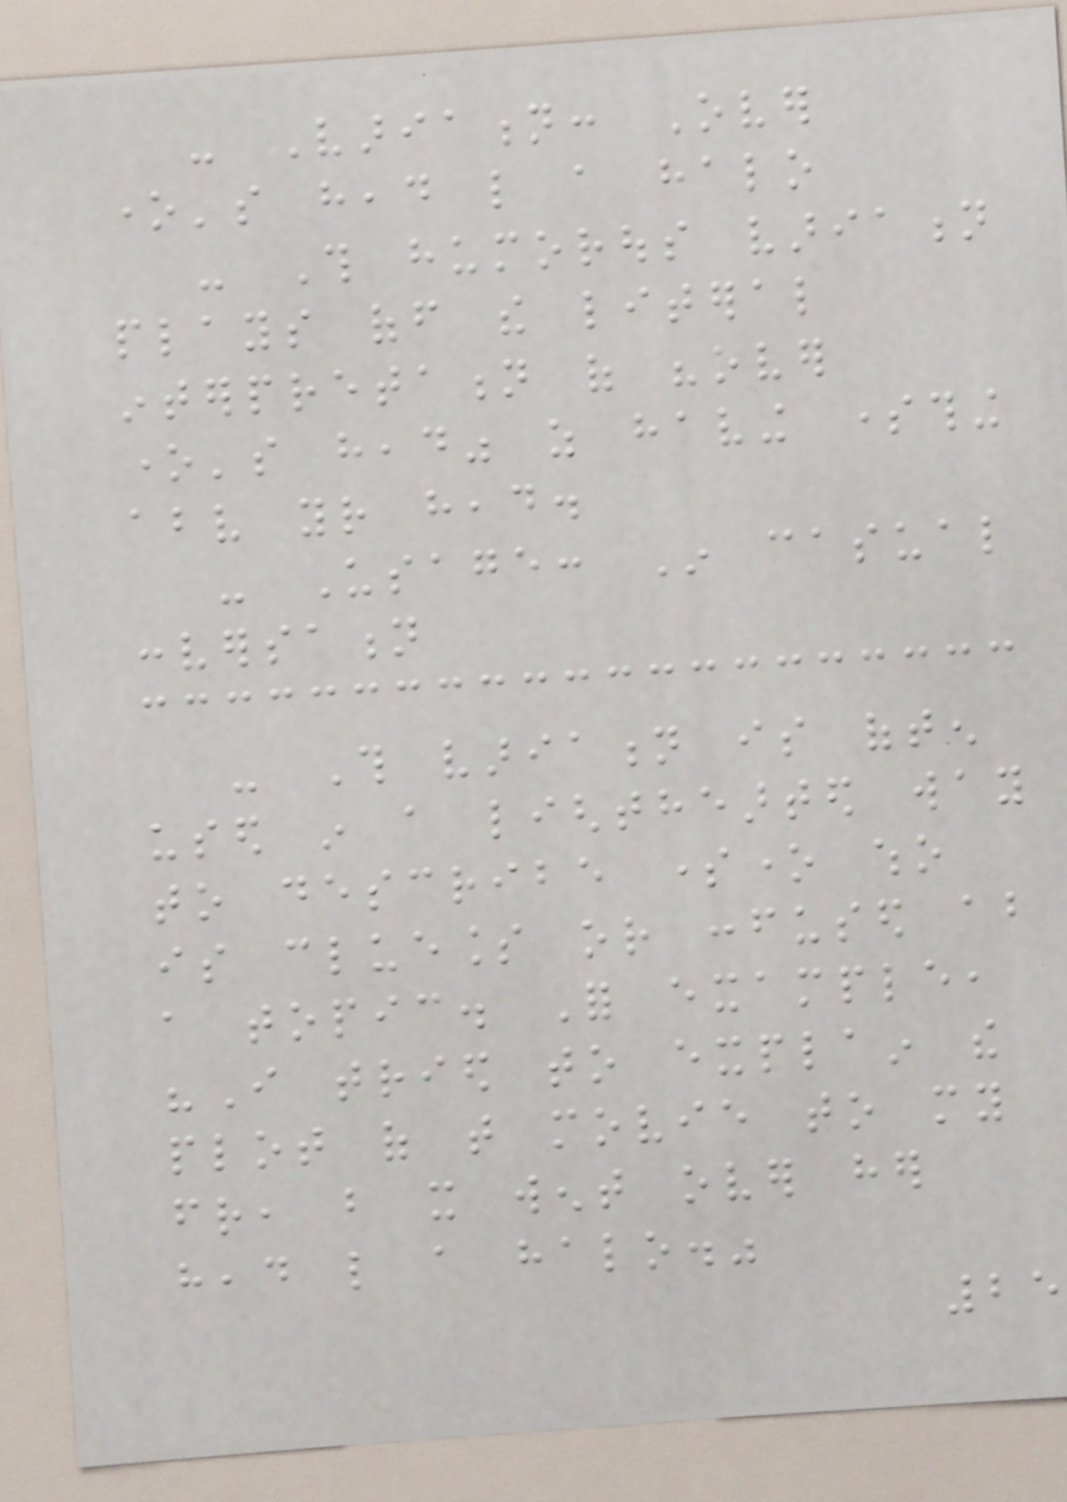- Variation: Over
one's head like a halo
- This humorous variation
plays off the literal
interpretation of "over
one's head" as having something
above your head.
- Usage: In casual
conversation
- This variation is often
used in a lighthearted way
to describe someone who
is clueless or confused about
a topic. For example,
"I tried to explain the
plot of that movie to my
friend, but it went over her
head like a halo."
25
